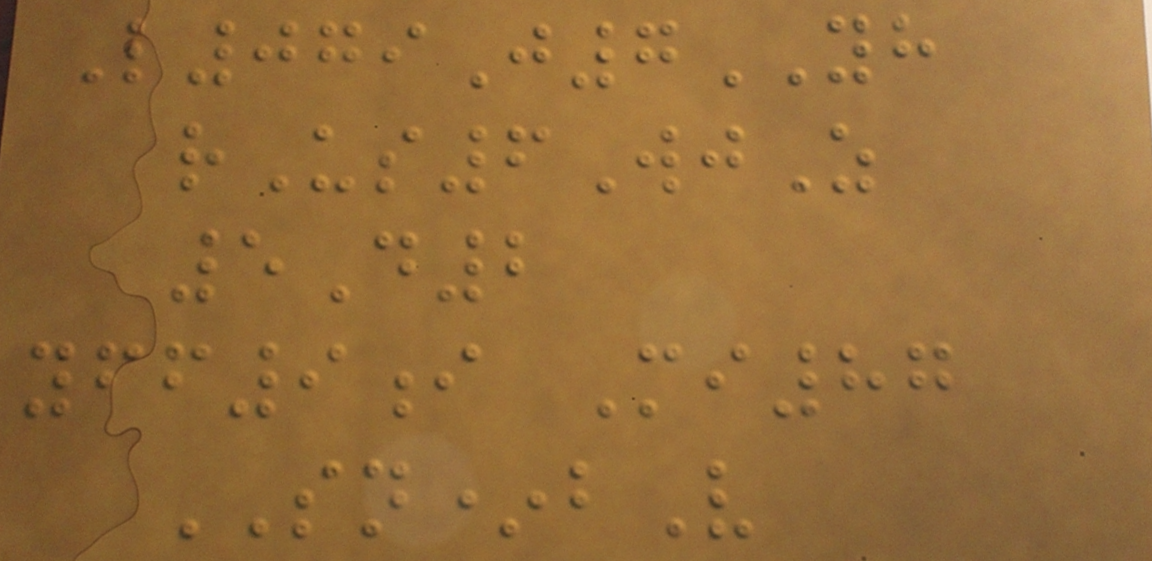L079J7YH
rUs6WjZ
5D2
yff9i Mi87
SN*bV
